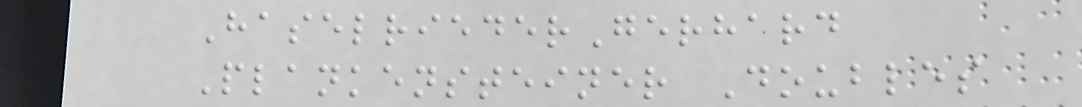HaselriederGerhard
Plankensteiner Doubles
